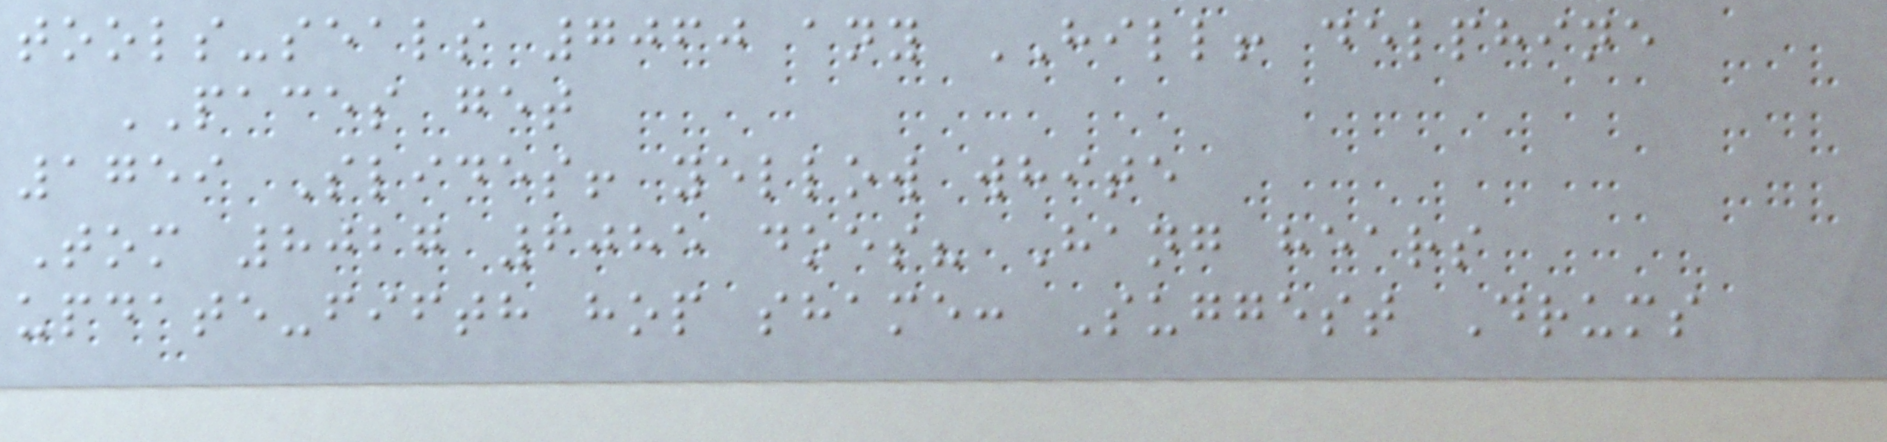tools-seals 7060 any HILL! delphine
PACES get
1759 Slides! yellow white
Tom 8027 6085 does? Hang hears
update-fifth hop shame: Suggest Drums
